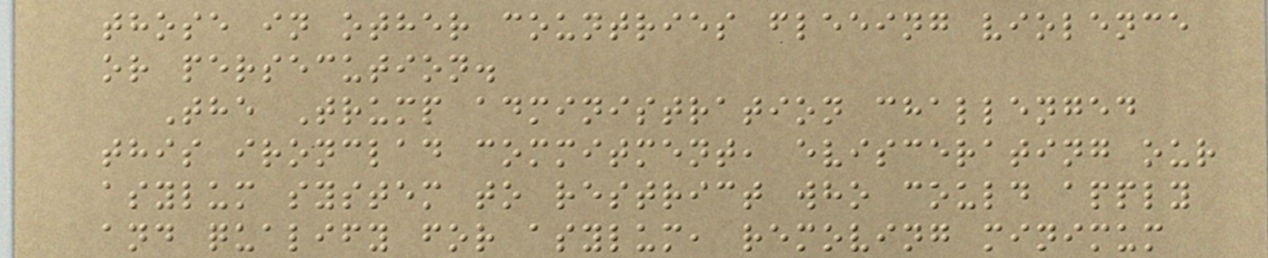those in other countries fleeing violence
or persecution.
The Trump administration challenged
this ironclad commitment, eviscerating our
asylum system to restrict who could apply
and qualify for asylum, removing minimum
